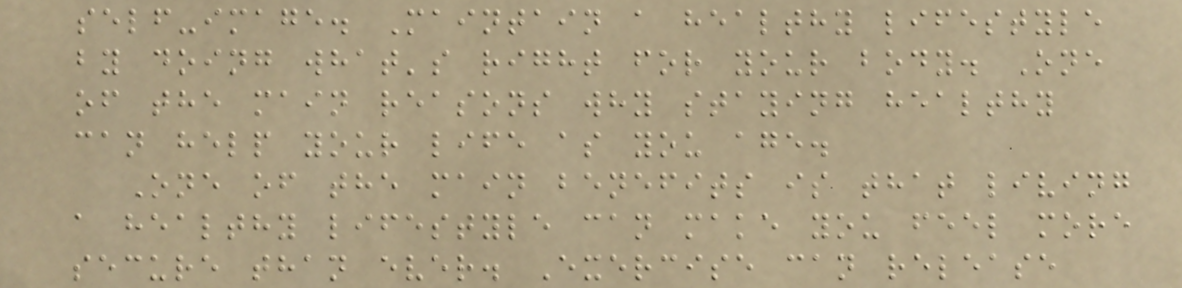self-image. Maintain a healthy lifestyle
by doing what's right for your body. One
of the main reasons why staying healthy
can help your life as you age.
One of the main benefits is that living
a healthy lifestyle can make you feel more
secure than ever. Exercise can release
